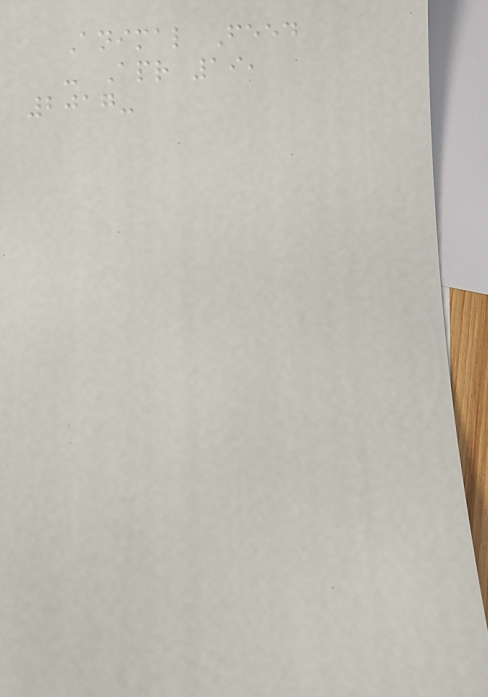Animal Feed
- Apr 19,
2017-
